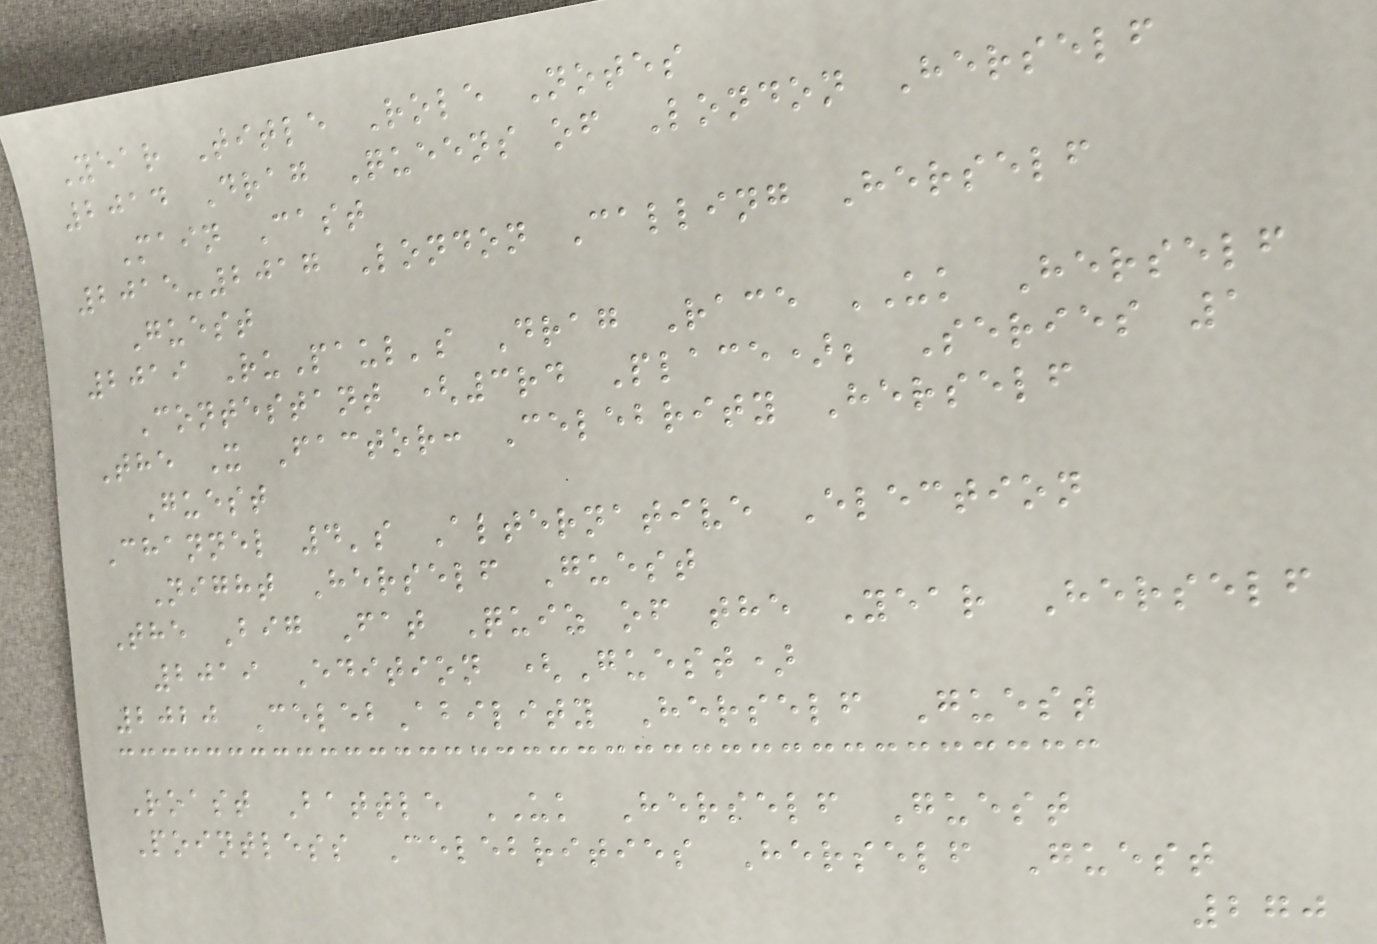Year Title Role Notes
2014 Drag Queens of London Herself
Main Cast
2015-2017 London Calling Herself
Guest
2019 RuPaul's Drag Race UK Herself
Contestant (3rd Place); Series 1
The X Factor: Celebrity Herself
Guest
Channel 4's Alternative Election
Night Herself Guest
The Big Fat Quiz of the Year Herself
2019 Edition (Guest)
2020 CelebAbility Herself Guest
Roast Battle UK Herself Guest
Pointless Celebrities Herself Guest
270
